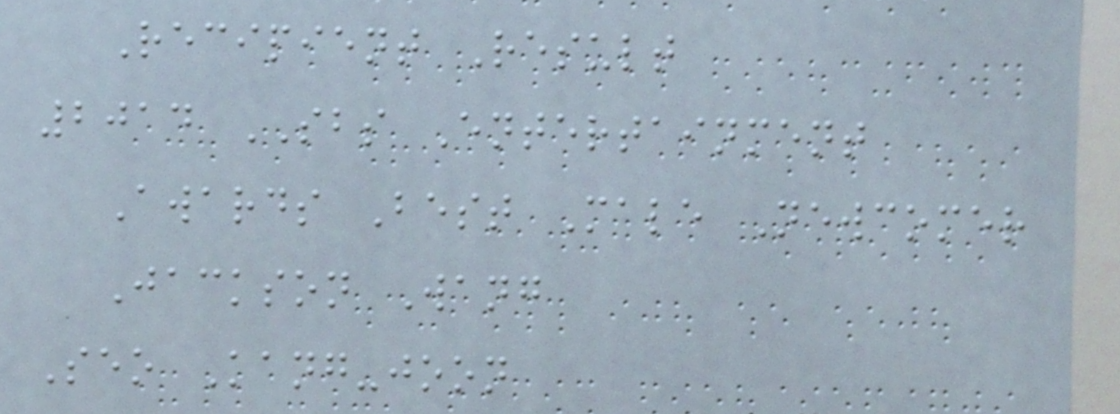Recipient Result
2014 SBS Entertainment
Awards Best Male Newcomer
Jackson Wang
Seo Kang-joon
